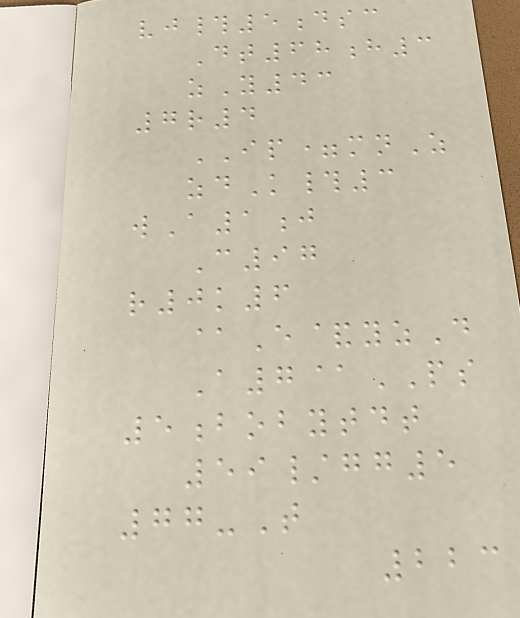vj#5dsc
Dt68h3
zY43
7r4
IP=mnZ
zdK#3
wA1j
C97
r0k6
@E&yzD
A7@PS
5bobytdt
59/gg5
77-T
223
